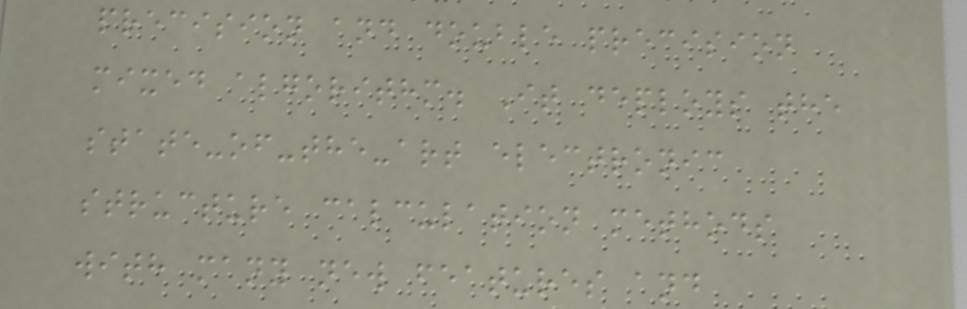precision and double precision
mixed algorithm. It deploys the
state-of-the-art electronic
structure calculation methods
with many new features and
